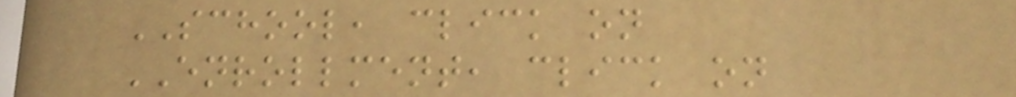SCHOOL, click on
ENROLLMENT, click on
